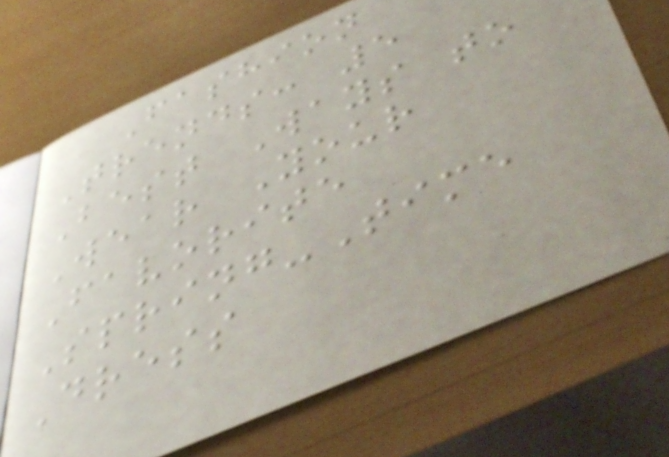Fashion
Trends: 5
Best Ways to
Wear Your
Favorite
Spring-Time
Dress
